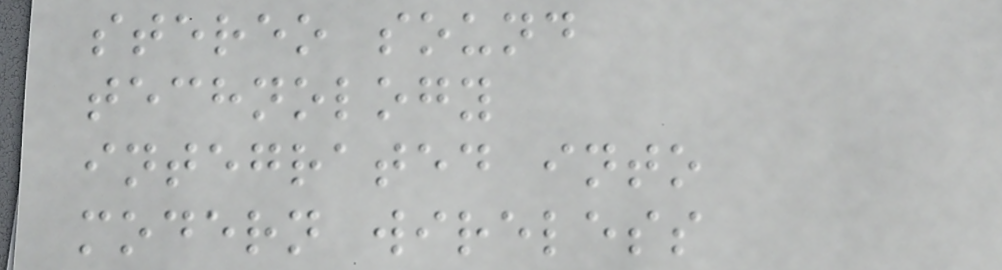stereo sound
technology
integrated into
modern wireless
